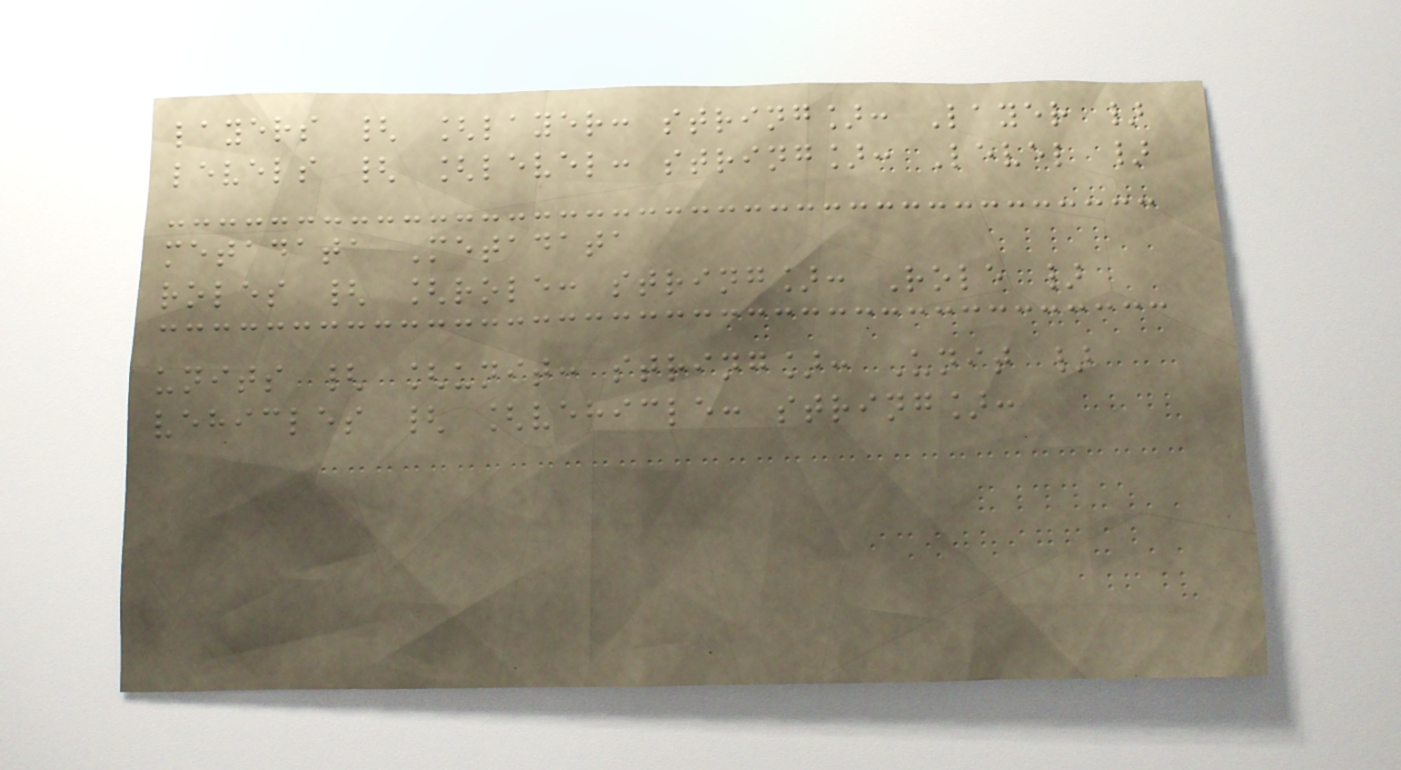layers { [layer: string]: Layer }
levels { [level: string]: Level }
metadata Metadata
roles { [role: string]: Role }
units { [unit: string]: Unit }
vehicles { [vehicle: string]:
